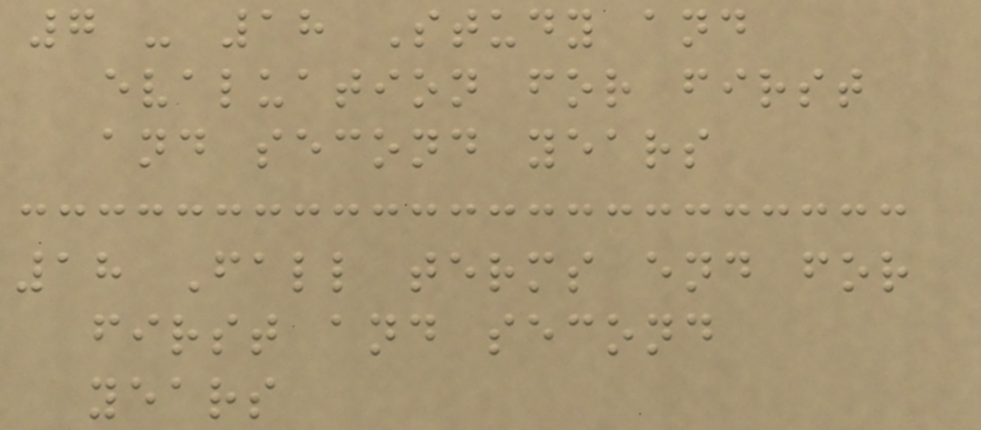7 - 18 Study and
evaluation for first
and second years
18 Fall terms end for
first and second
years
